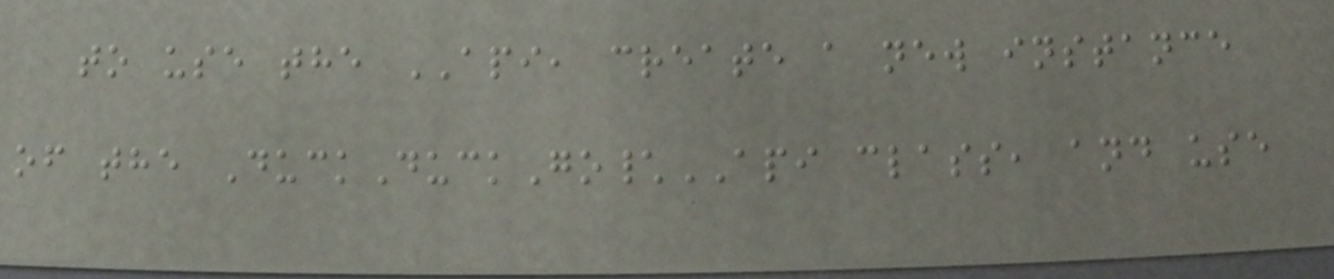to use the API, create a new instance
of the DuckDuckGo\API class, and use
